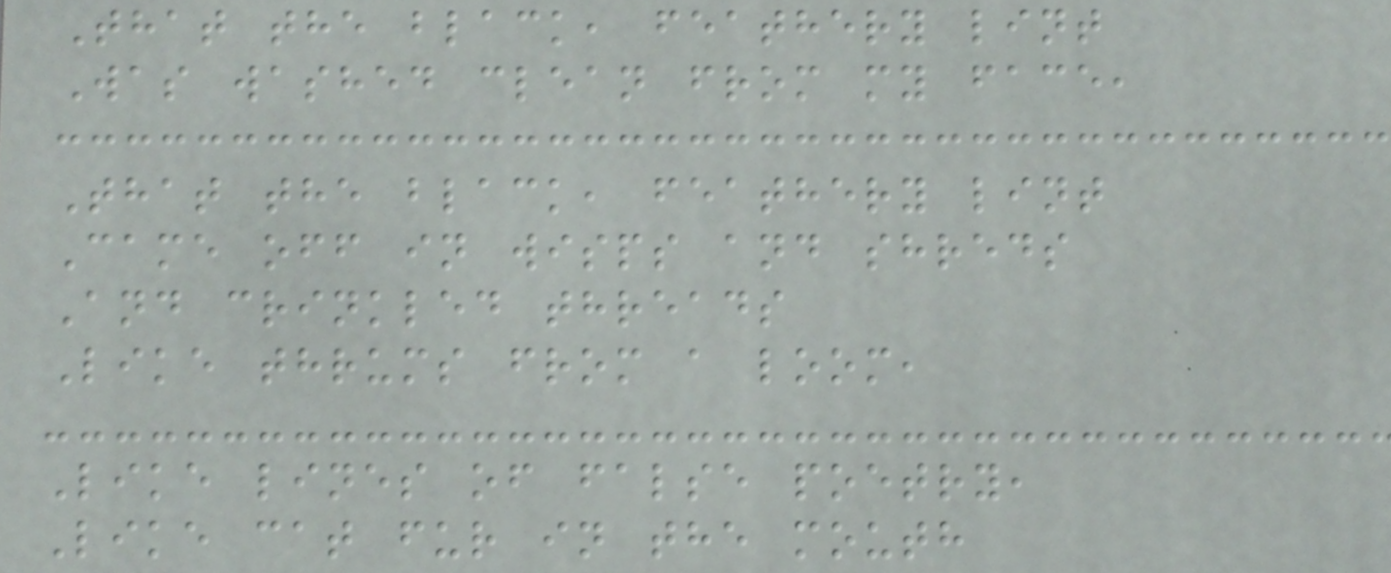That the black, feathery lint
Was washed clean from my face,
That the black, feathery lint
Came off in wisps and shreds
And crinkled threads
Like thrums from a loom,
Like lines of false poetry,
Like cat fur in the mouth
